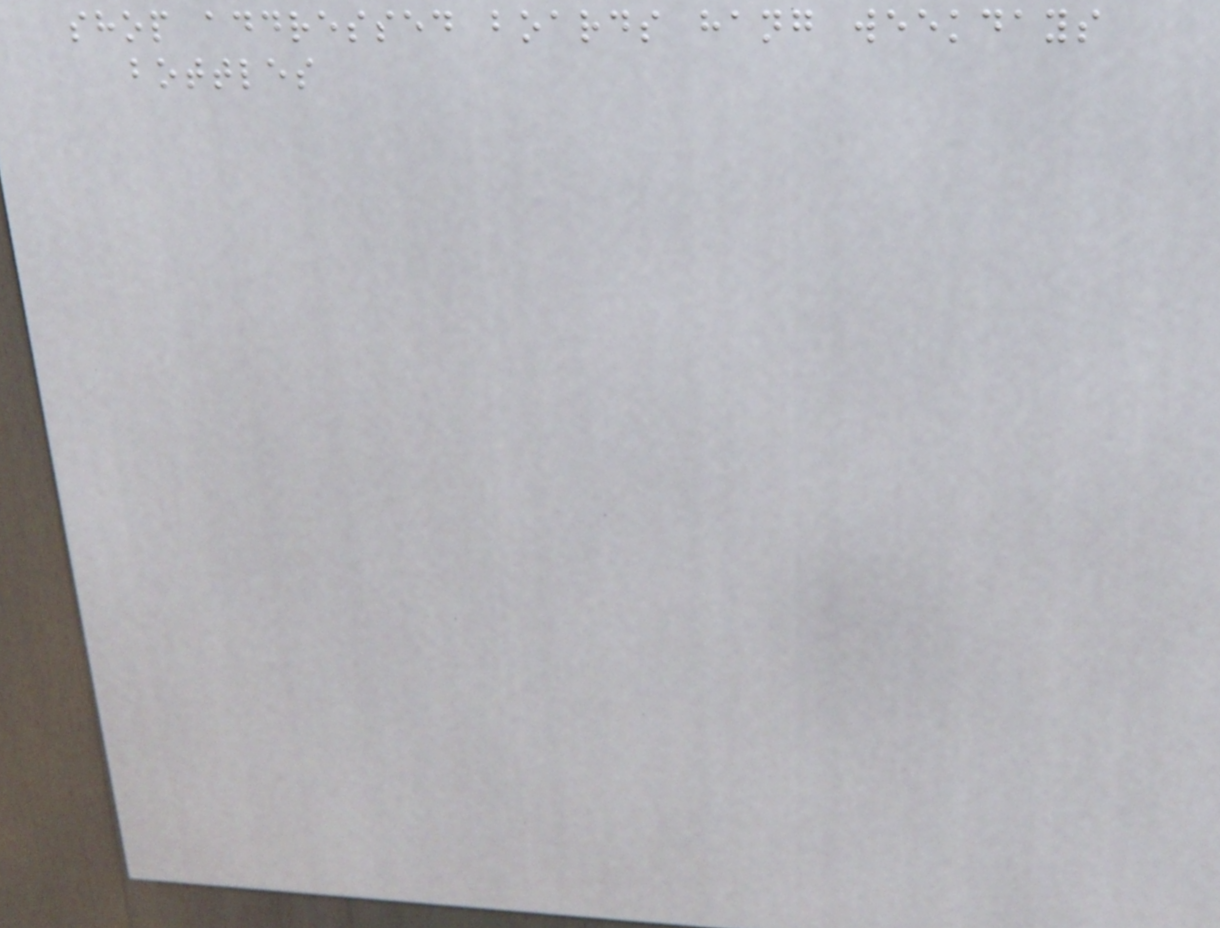shop addressed boards hang weekdays
bottles
